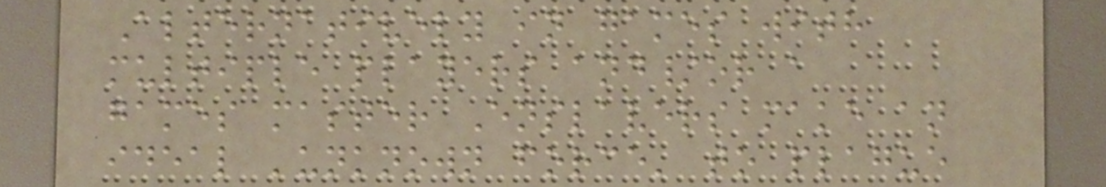Alternatively in games with
multiple players and/or a
games master Enslavers make an
ideal 'unknown force' to plague
